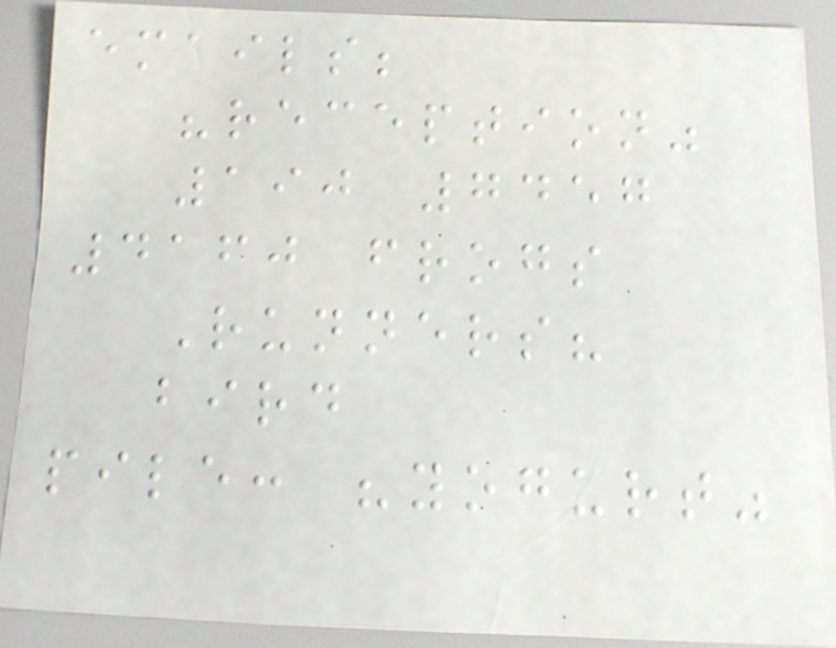emails;
"reception"
190 7457
4160 frogs
Runners?
bird
pile: "yogurt"
